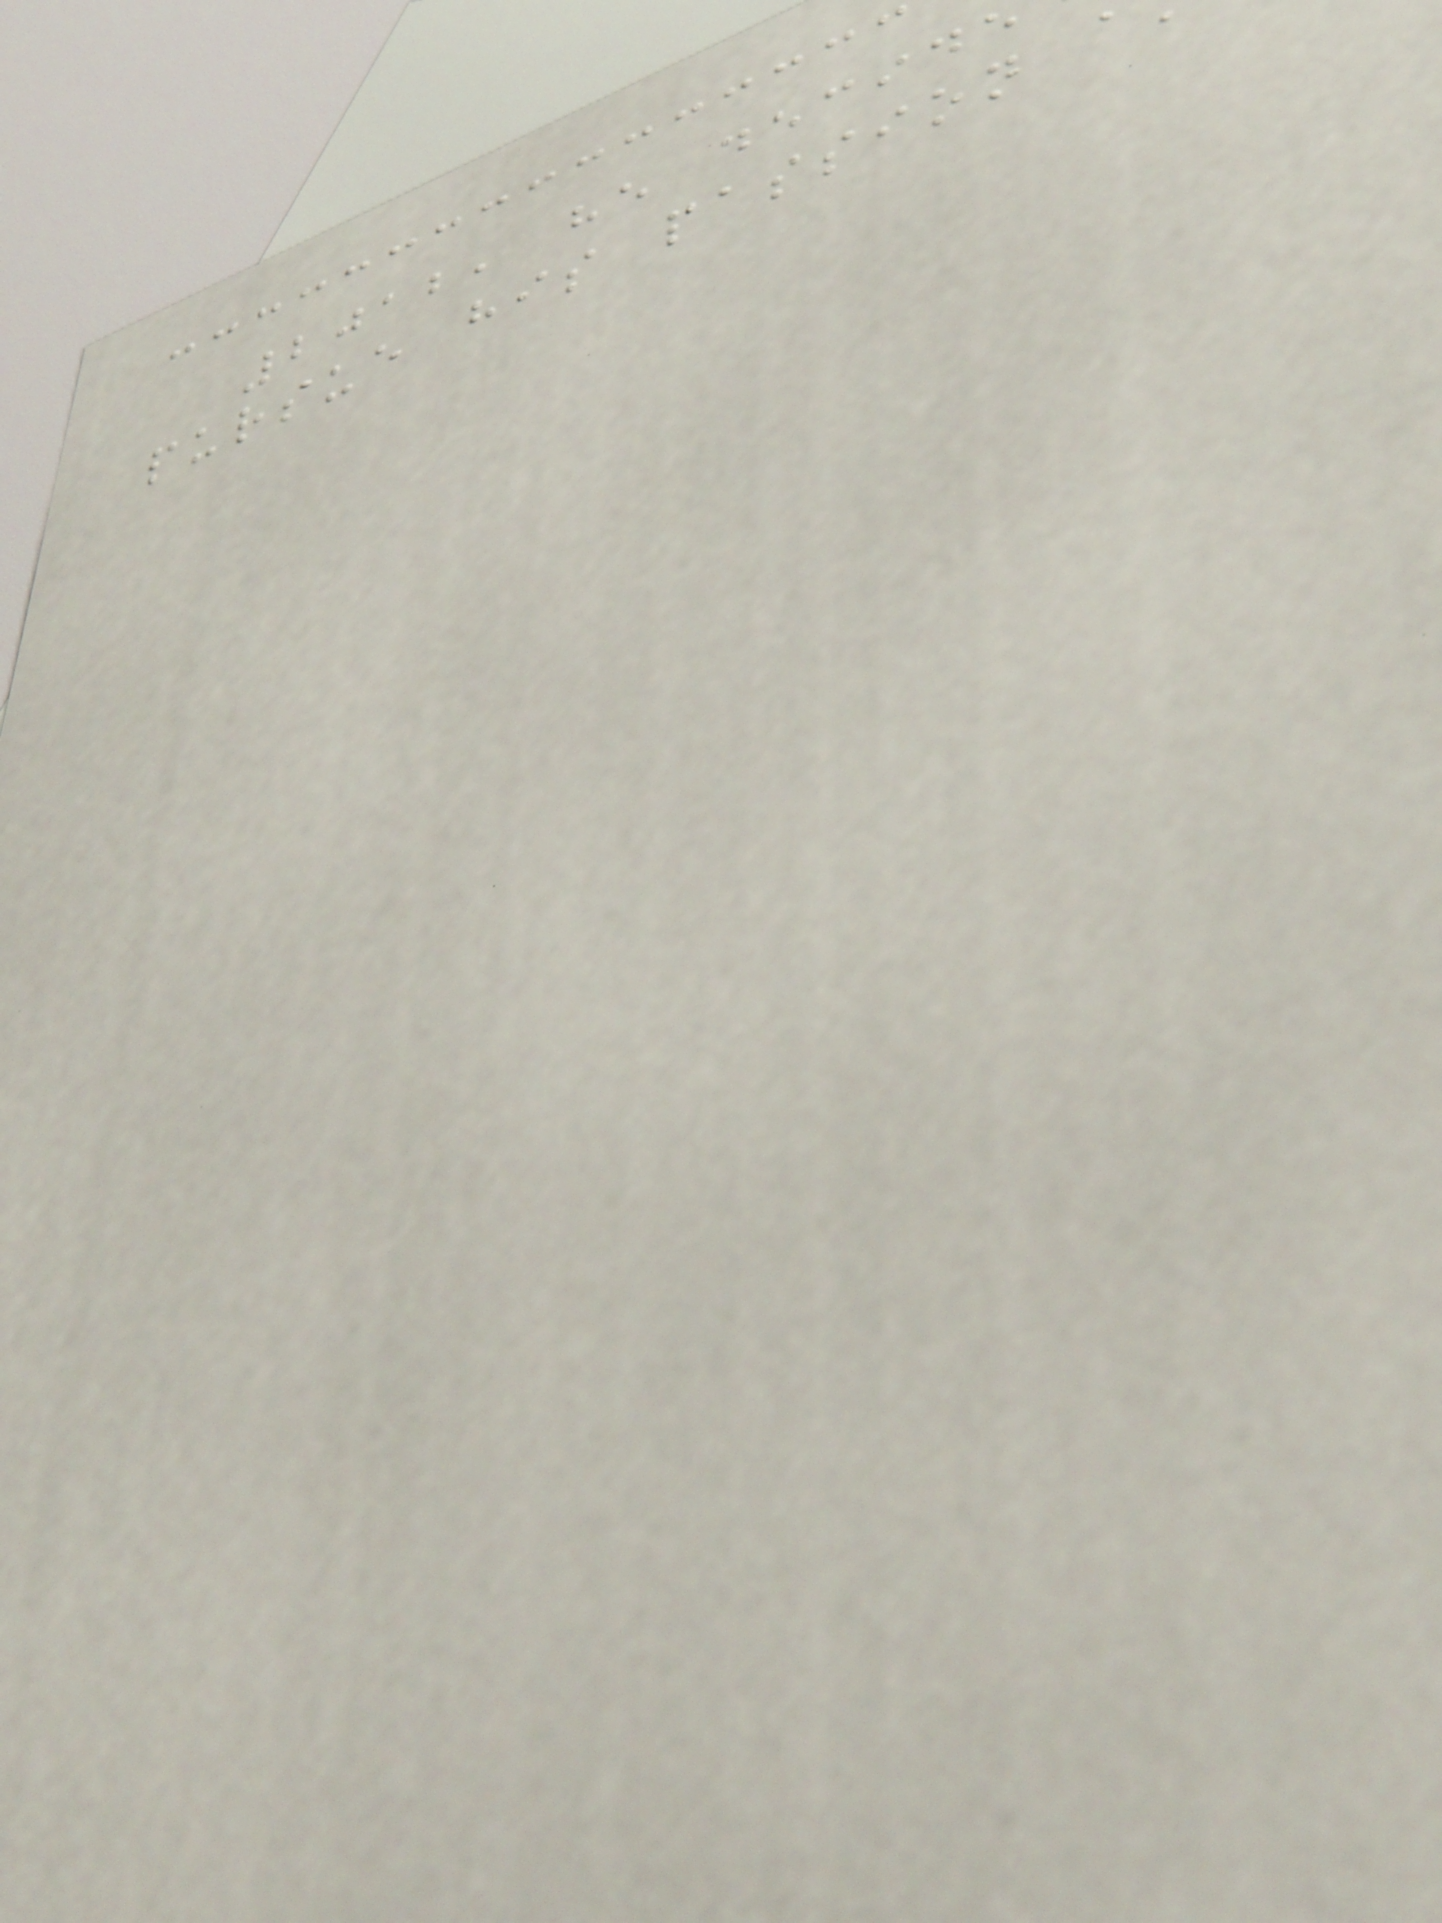2012, he decide
pursue his passion
